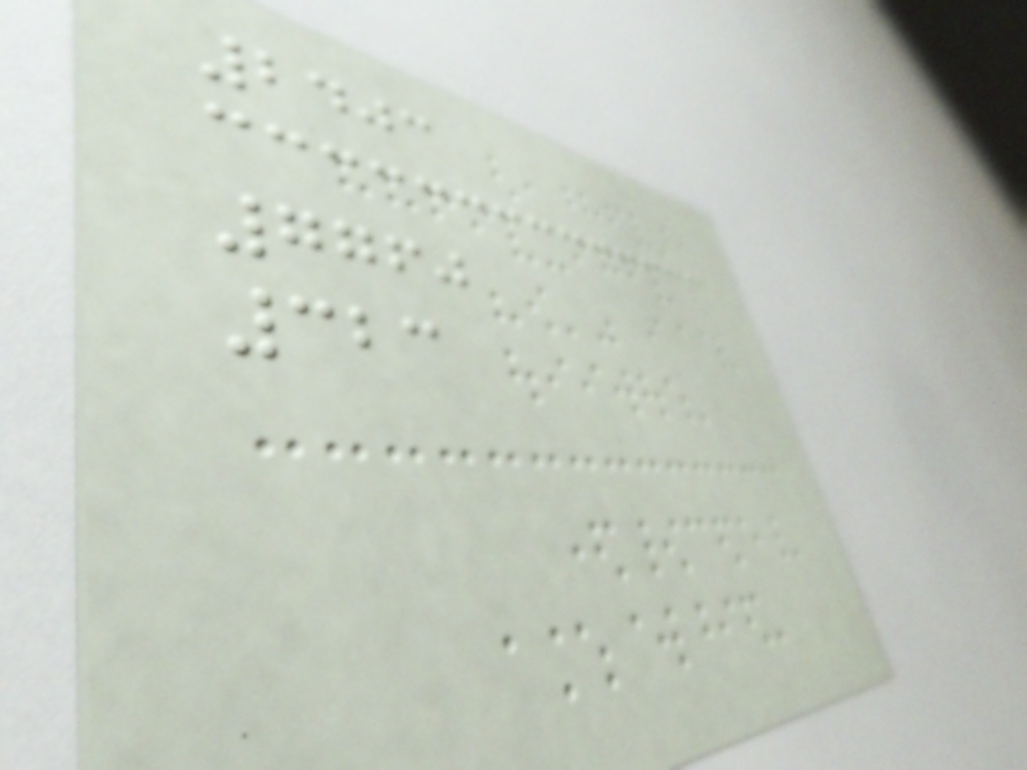2403
7760
323
